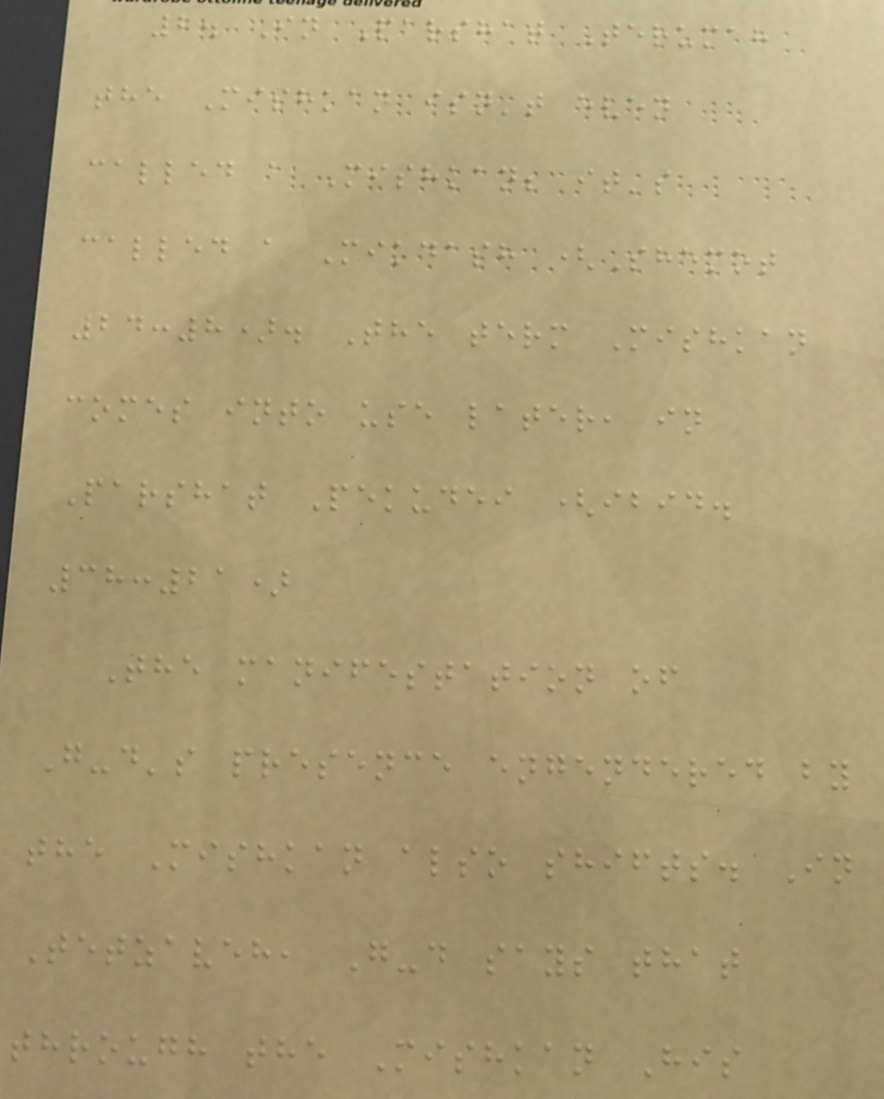2. In Parshat Terumah
the Mishkan isn't even
called a Mishkan; it's
called a Mikdash (Shemot
24:8). The term Mishkan
comes into use later, in
Parshat Pekudei (ibid.
38:21)
The manifestation of
G-d's presence engendered by
the Mishkan also shifts. In
Tetzaveh, G-d says that
through the Mishkan His
